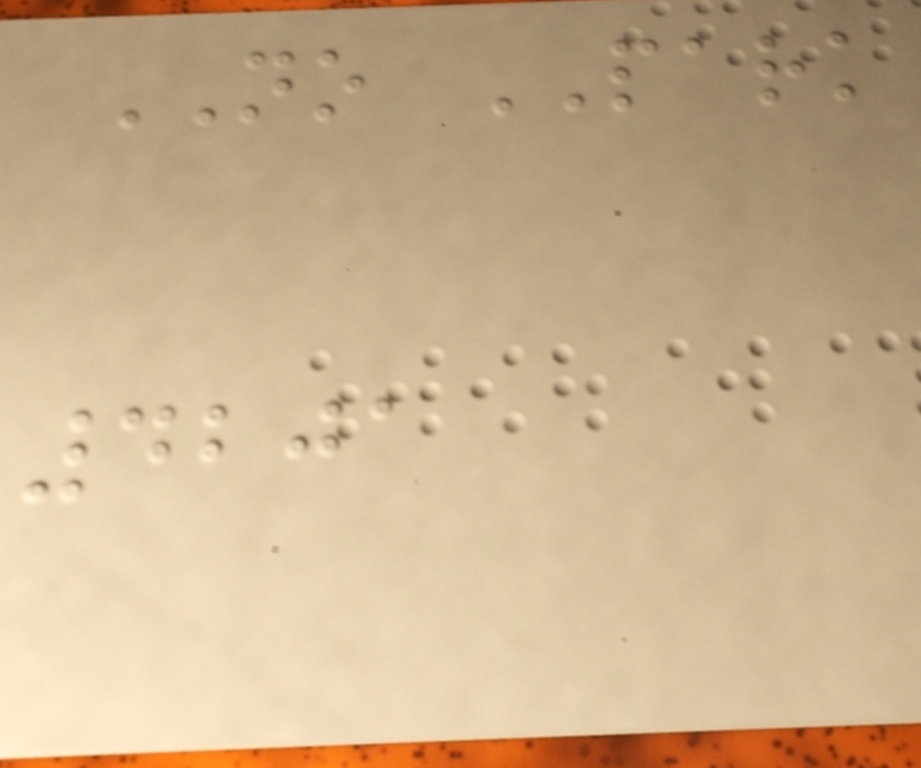NO PARK
4201
